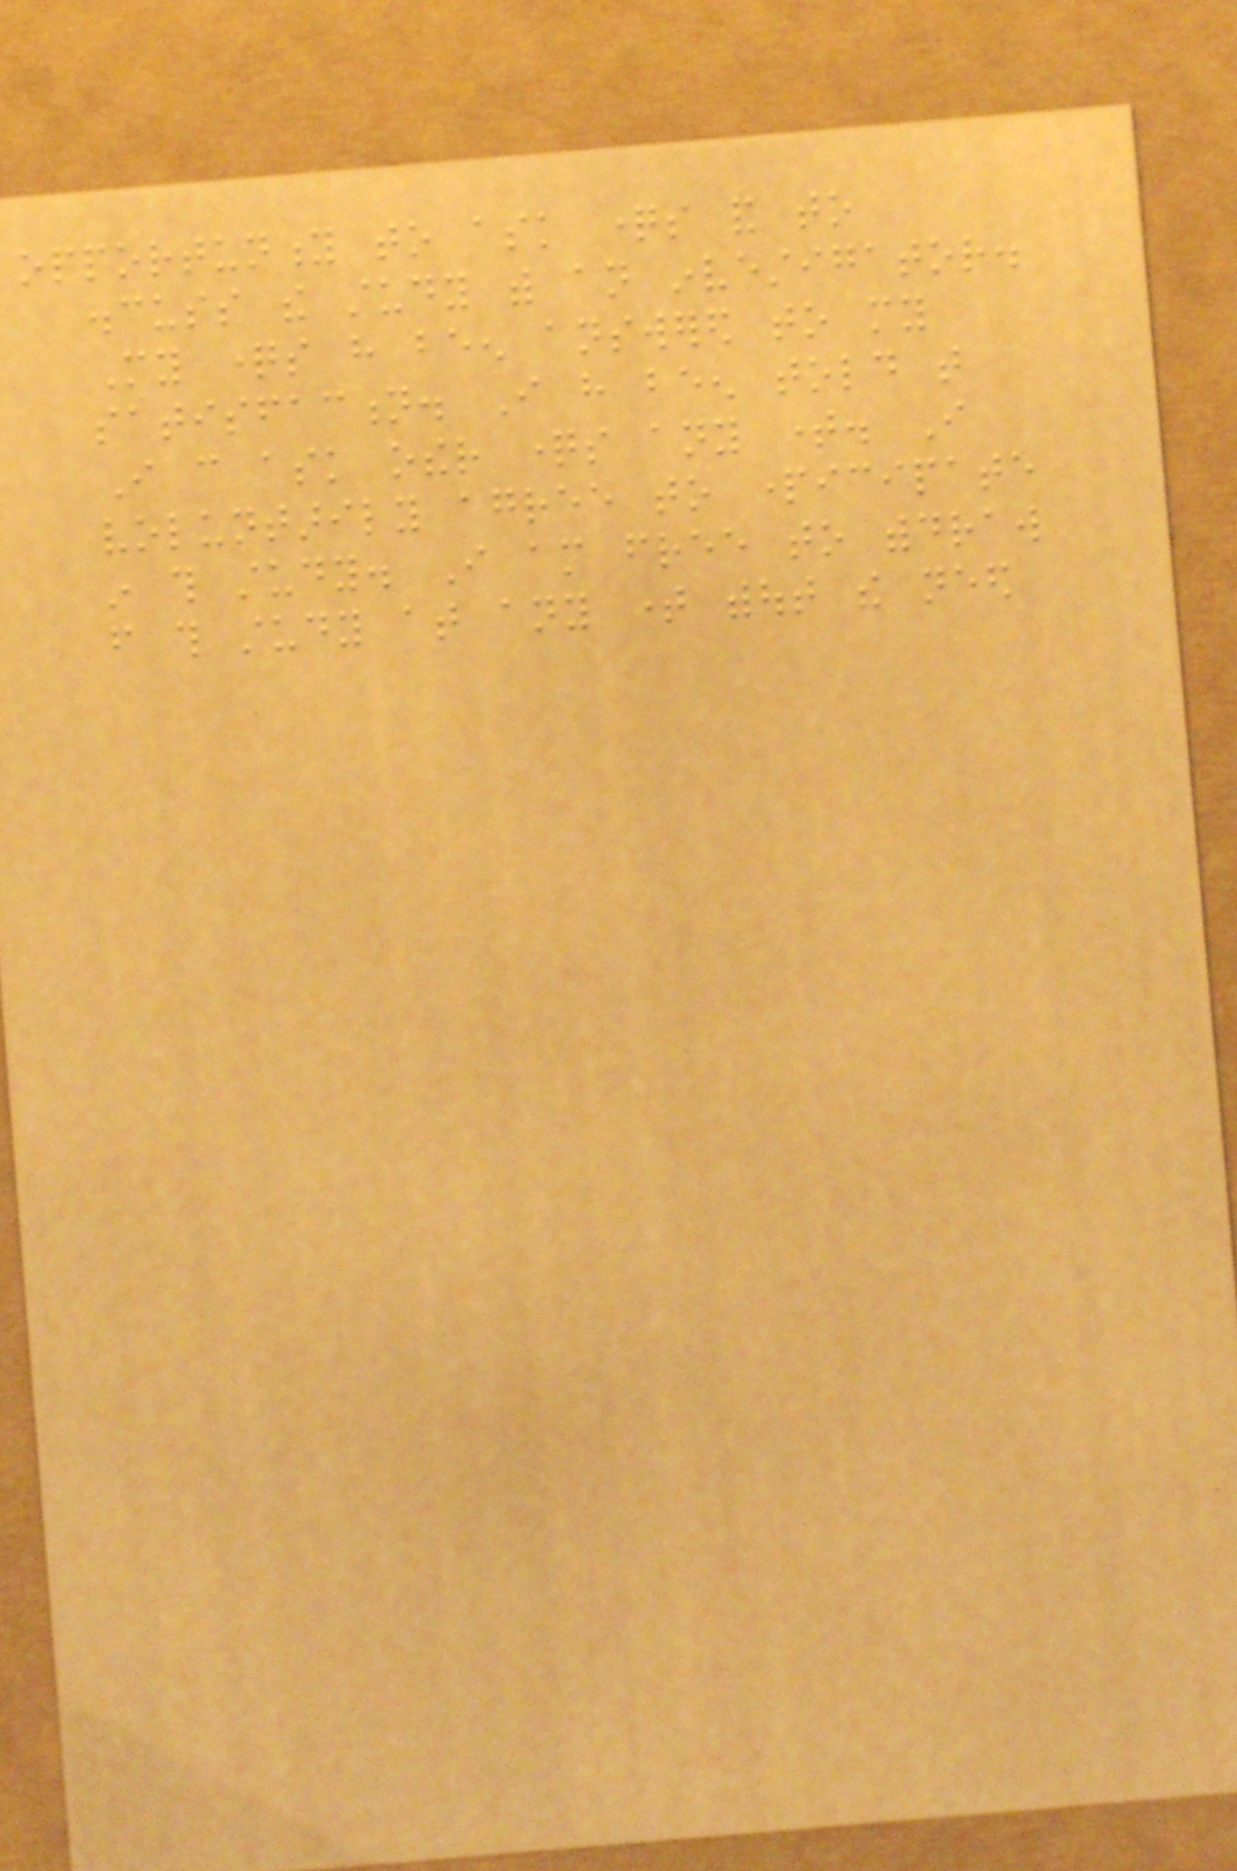opportunity to ask questions and to
discuss the study with an investigator.
My questions have been answered to my
satisfaction. I have been told that
I can ask other questions any time. I
voluntarily agree to participate
in this study. I am free to withdraw
from this study at any time without the need
